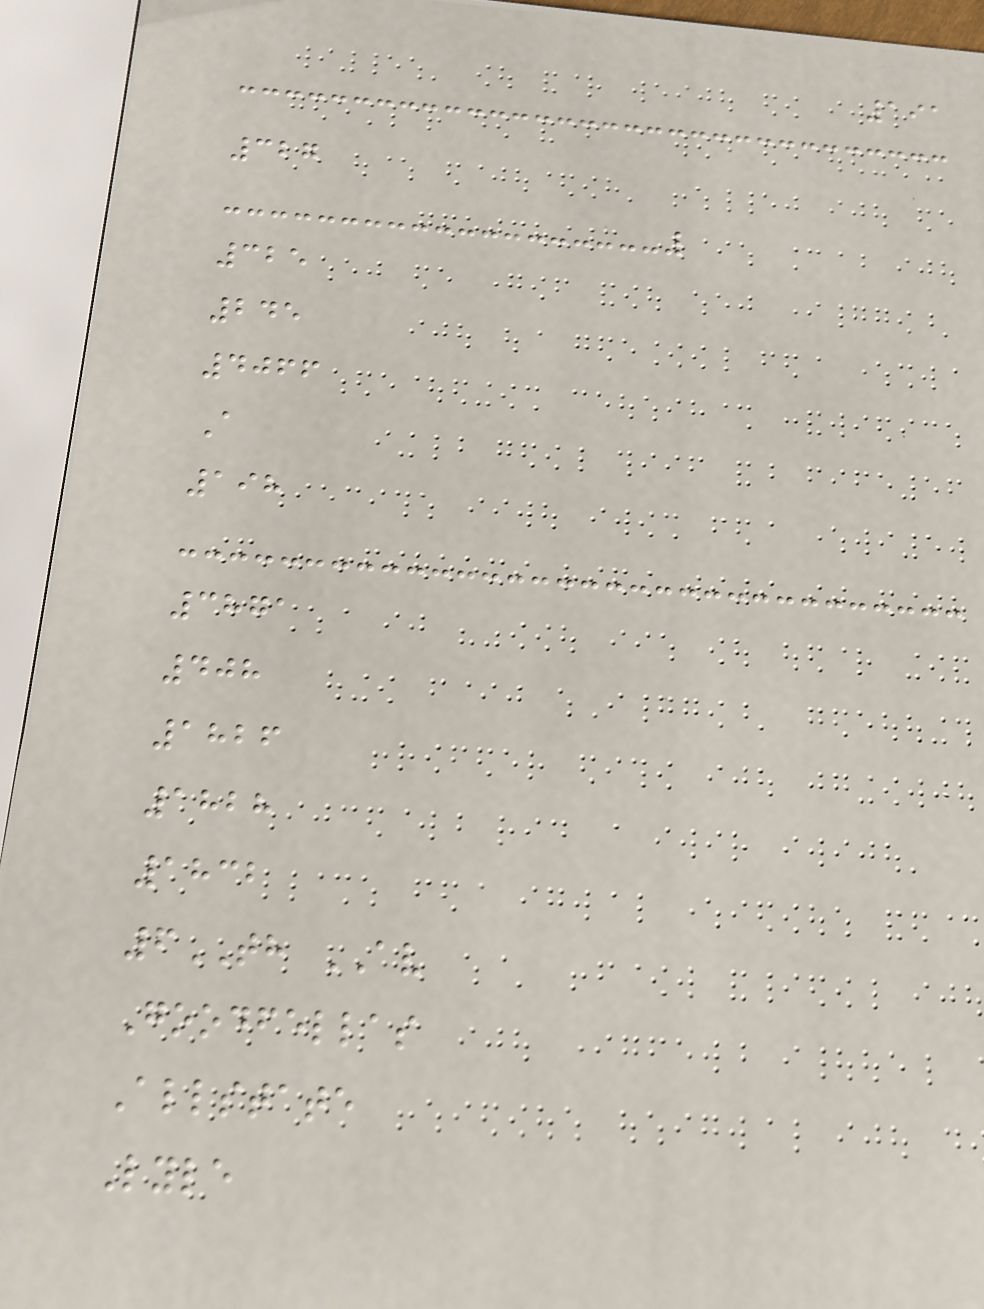191
327
325
245
4066
A
198
3871
408
1826
1828
1832
6TH AV
Goodfellas
Allstate
Lyle
